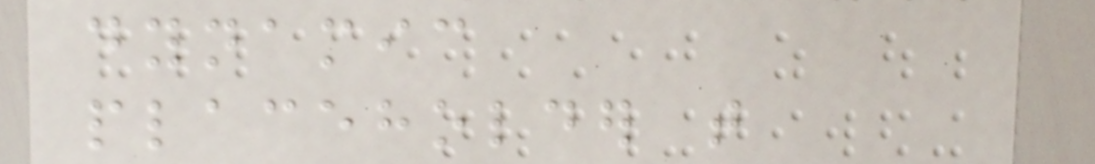dynamic
placeholder that
